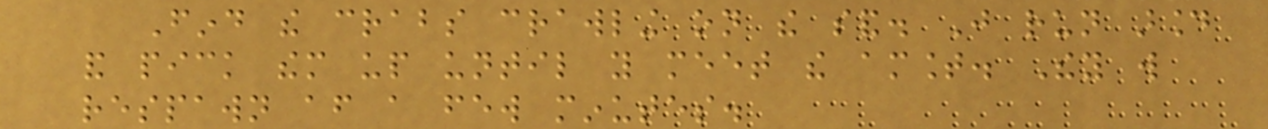Find the crabs crawling on the sand. Just run around
and pick them up until you meet the amount. They will
respawn after a few minutes.
